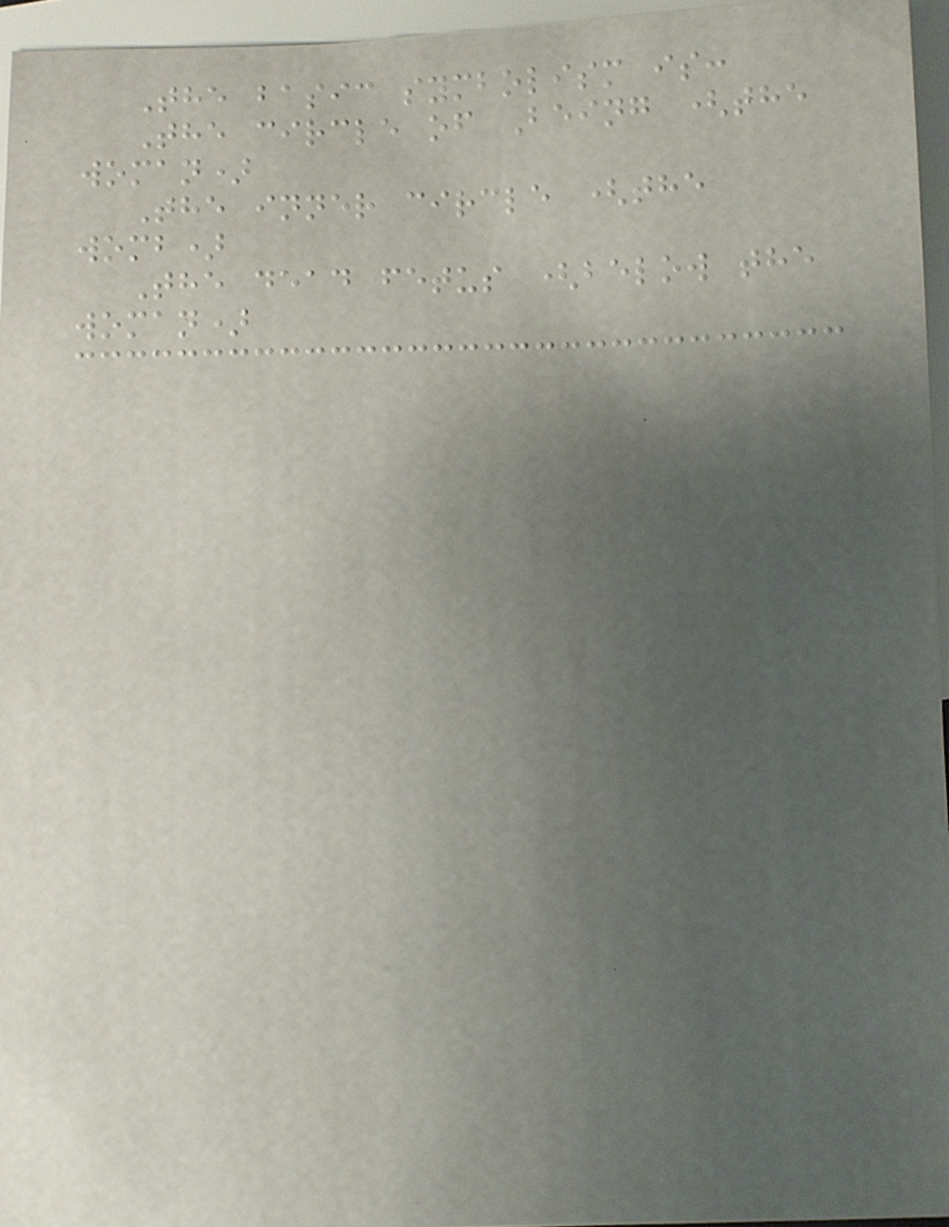The basic symbolism is:
The circle of Being (the
woman)
The inner circle (the
womb)
The dead fetus (below the
woman)
